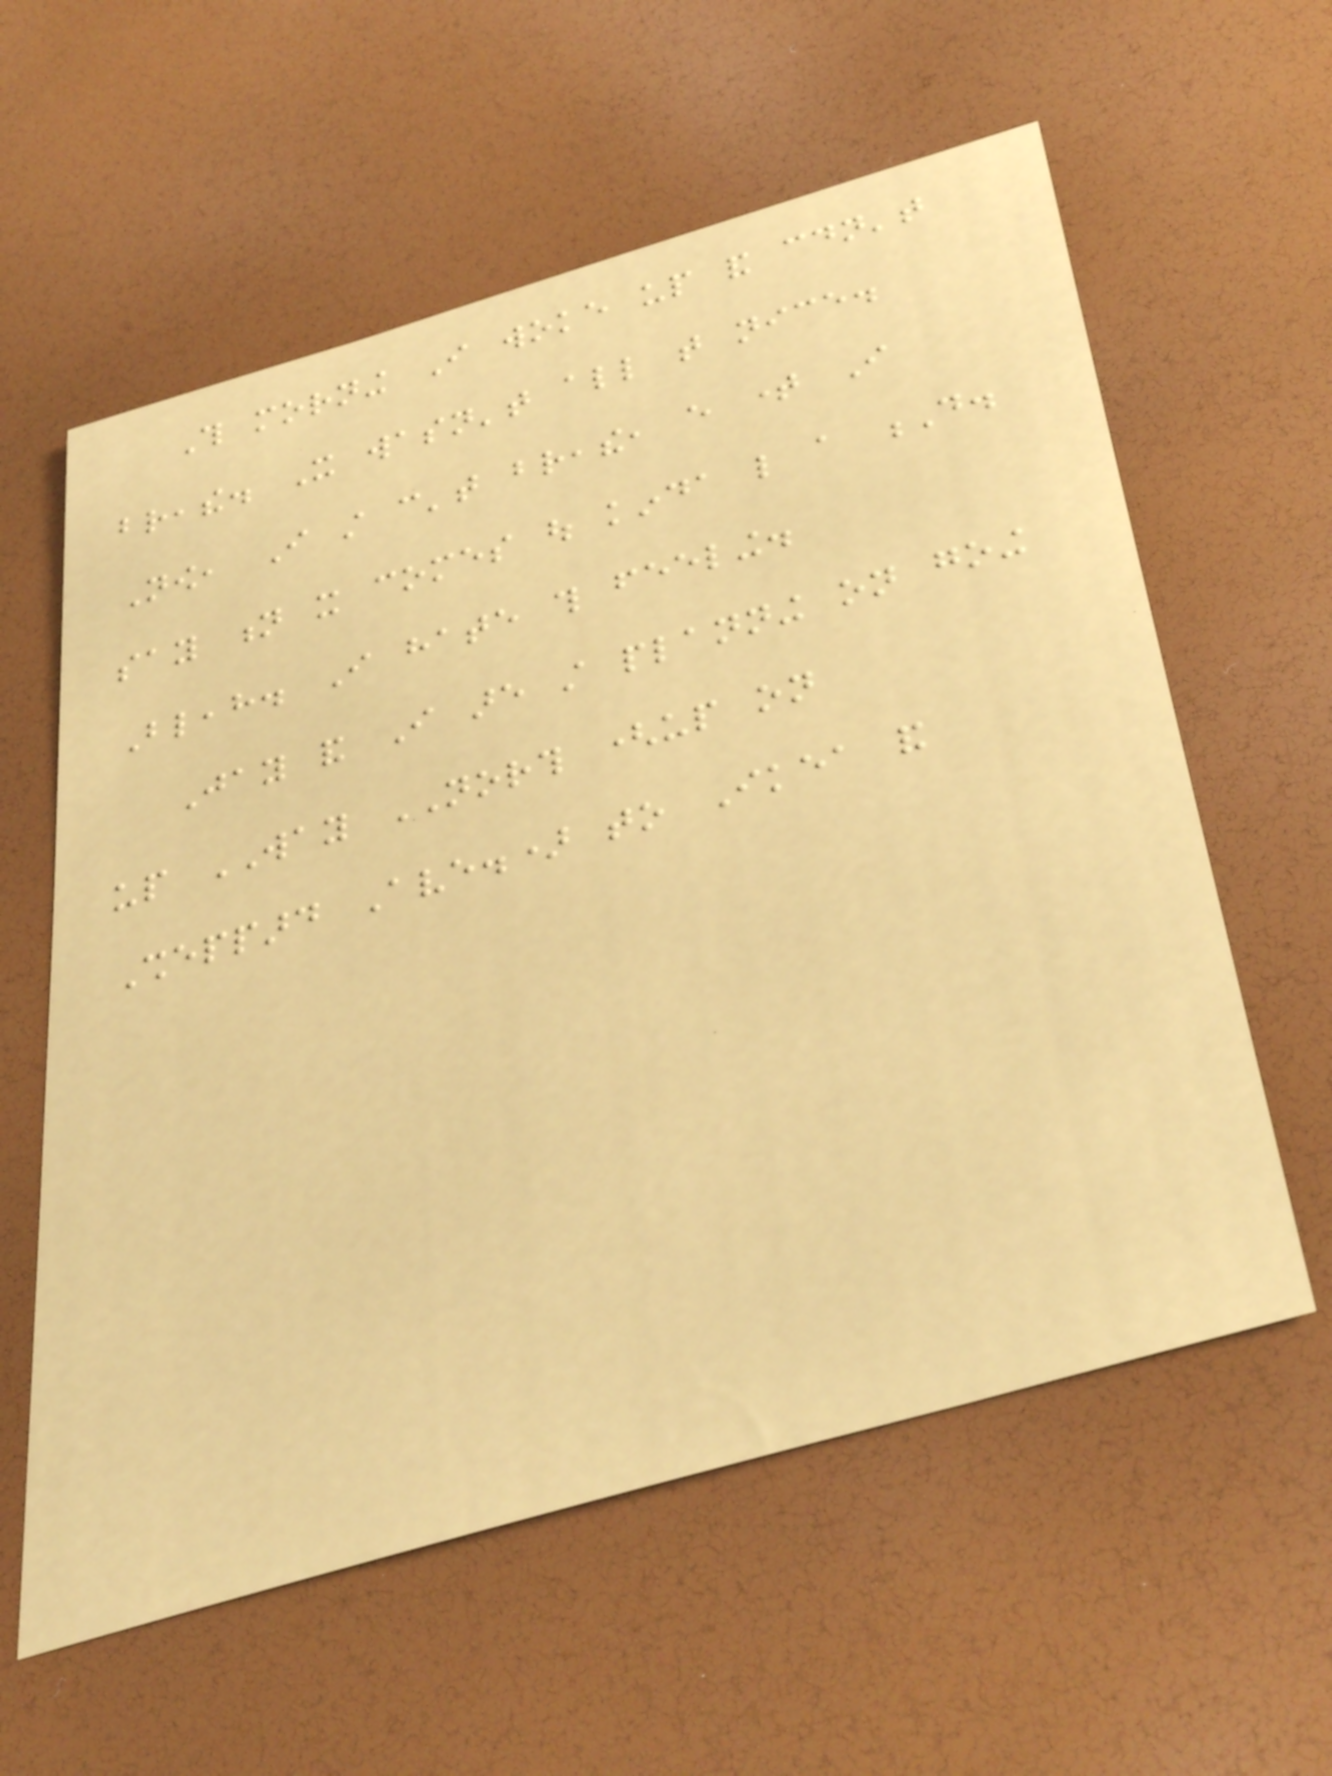This morning I woke up and couldn't
breathe. It wasn't all that nice.
Now, I still can't breathe, every time I
say n it comes out kinda like a D.
Bleah. I hate this feeling.
Jay and I are still planning on going
up WAY NORTH (up on
Sheppard Ave.) to Ikea and
